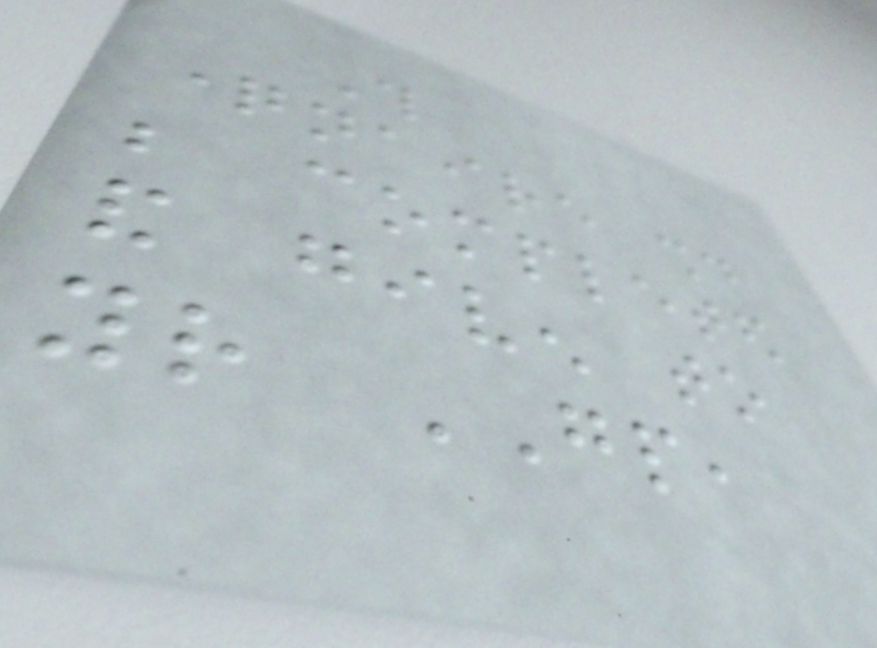This
questionnaire should
be completed
and given to
your GP,
